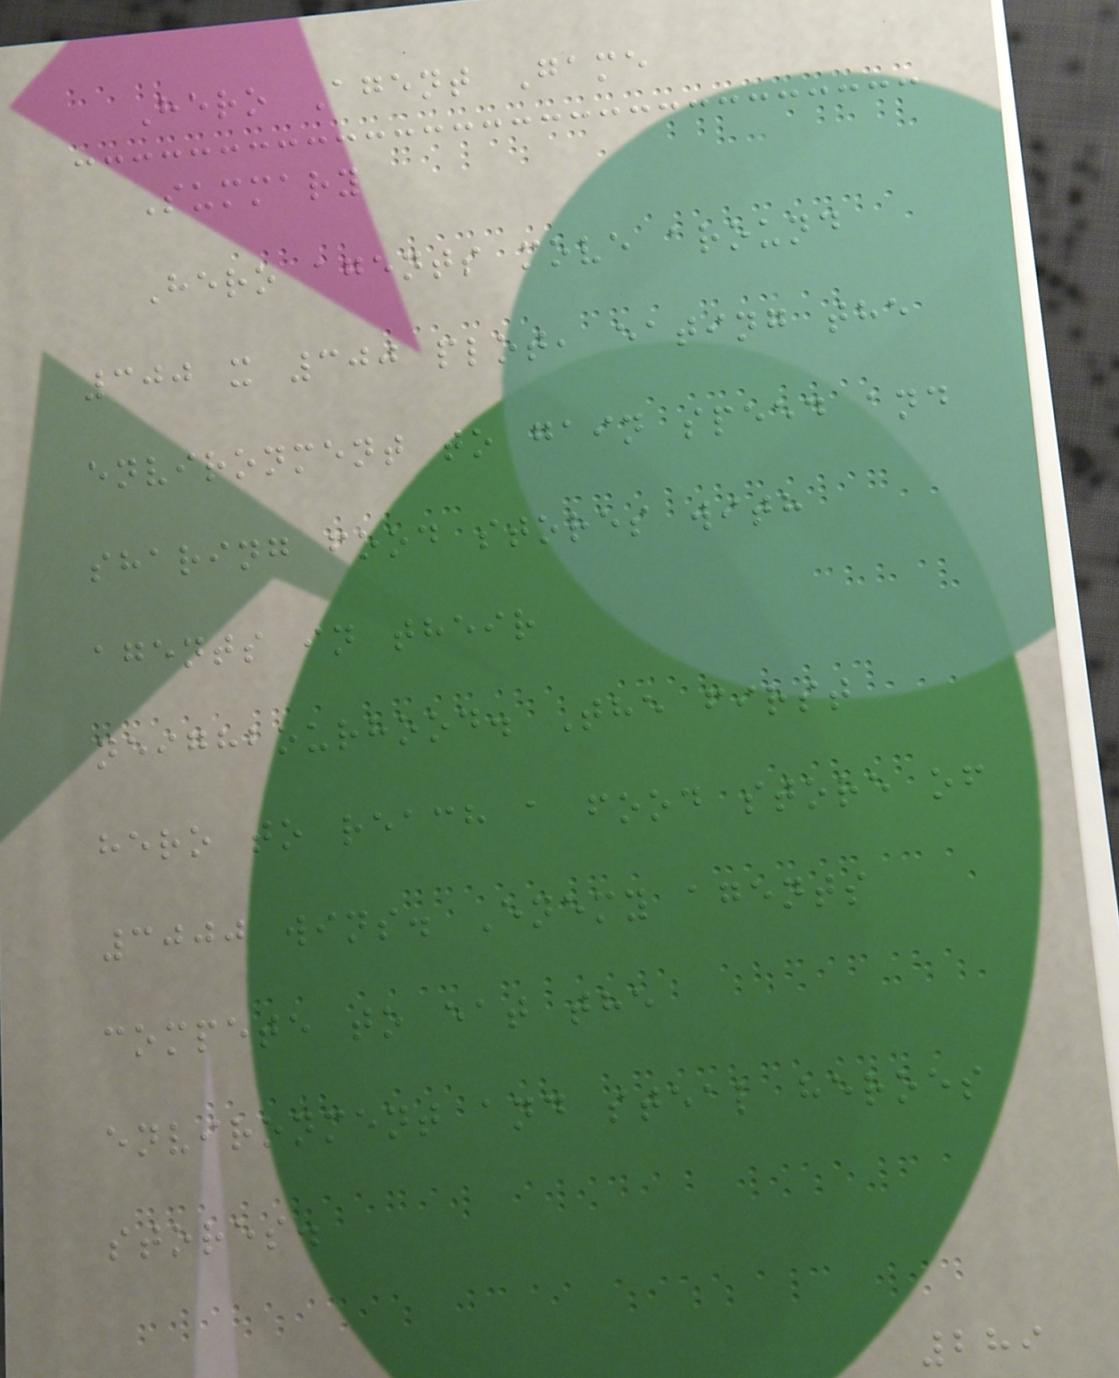Hero Agent Game
Summary
Hero agents move around
300 x 300 plot, eating the
environment to gain speed and
sharing food stores with
agents in their
neighbourhood. The first
hero to reach a food store of
3000 wins. Enemy agents
compete to eat the
environment and steal heroes
stores.
289
